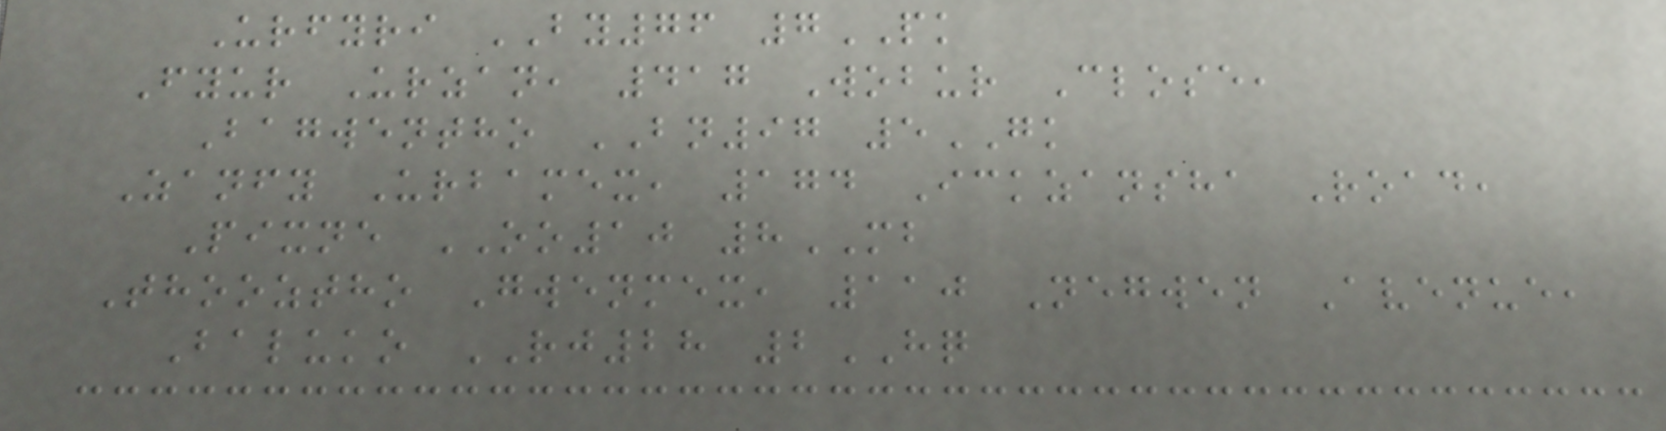Urfyri BY76 7PK
Fyur Urzan, 417 Wobur Close,
Bagwentho BN97 5GK
Zanfy Urbamex, 174 Ickzansha Road,
Pixne OO10 8MB
Thooztho Gwenmex, 110 Negwen Avenue,
Baluko RJ28 2HQ
